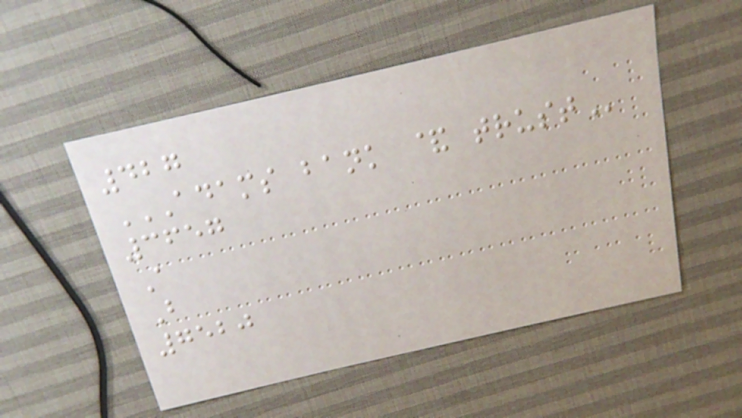427
ADAMS BANK & TRUST
3657
A
B
7520
